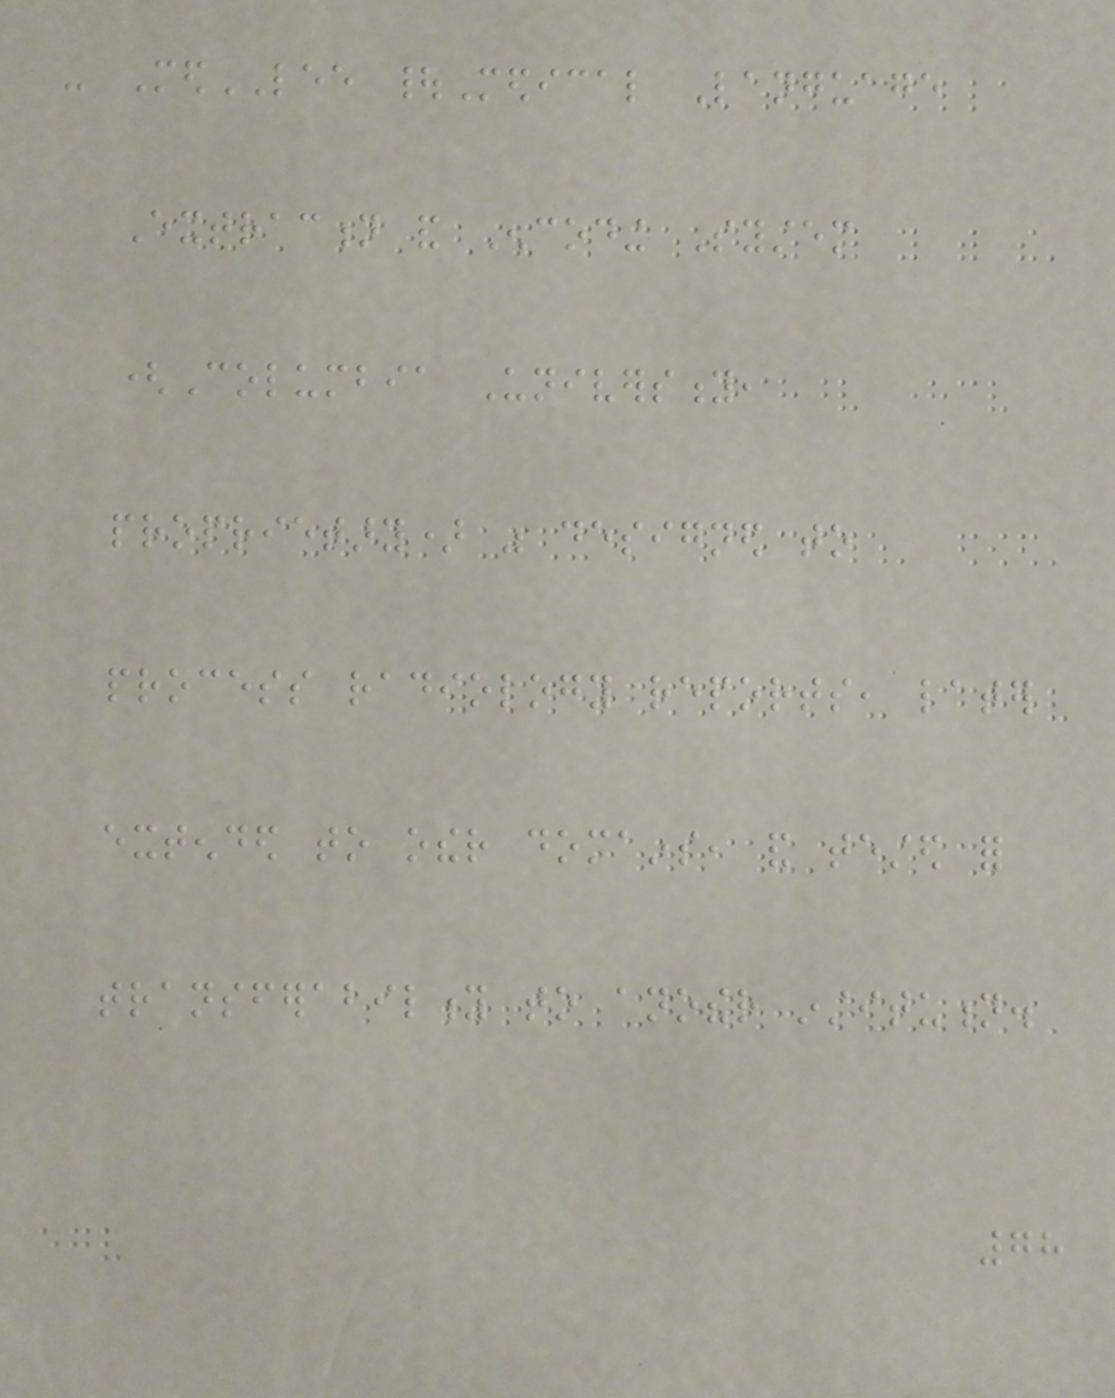- MedLEE |Medical Language
Extraction and Encoding System
(Columbia University,
proprietary) was designed to
process radiology reports, later
extended to other domains, and tested for
transferability to another institution.
78
